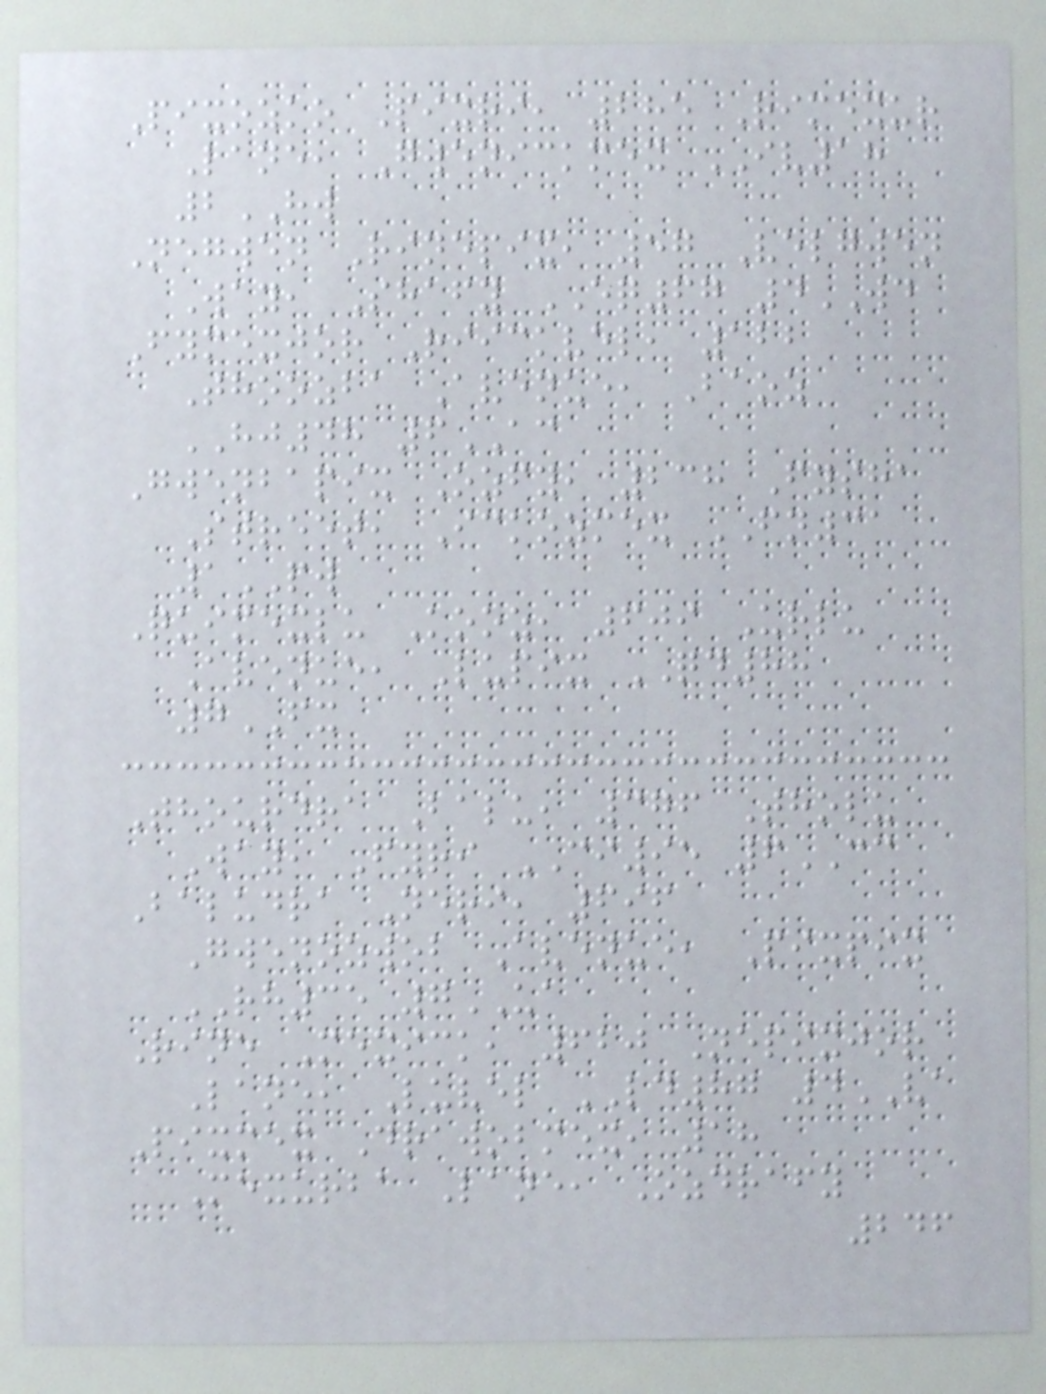Pixozko Pixri, 285 Rimexur
Lane, Gwenickmex IV18
2HW
Negwen Rinepix, 57 Velgwen
Way, Shafy EQ67 4WD
Fymexjor Riickvel, 122
Thoozba Avenue, Baoz
HJ48 6AC
Gwenbapix Ozfy, 238 Fysha
Street, Ickozmex FN31
1PW
Quimexlu Kooz, 609 Urlu
Avenue, Lupix QD88
7FX
Thourdra Balu, 376 Tholu
Way, Fyri CI95 6CC
Baludra Neri, 696
Gwenozwob Avenue, Pixpix
RH35 7UA
Rine Mexick, 620 Nepixjor
Lane, Luvel LD87 4VA
Pixmex Drawobmex, 18
Mexurba Lane, Ozdrafy
246
